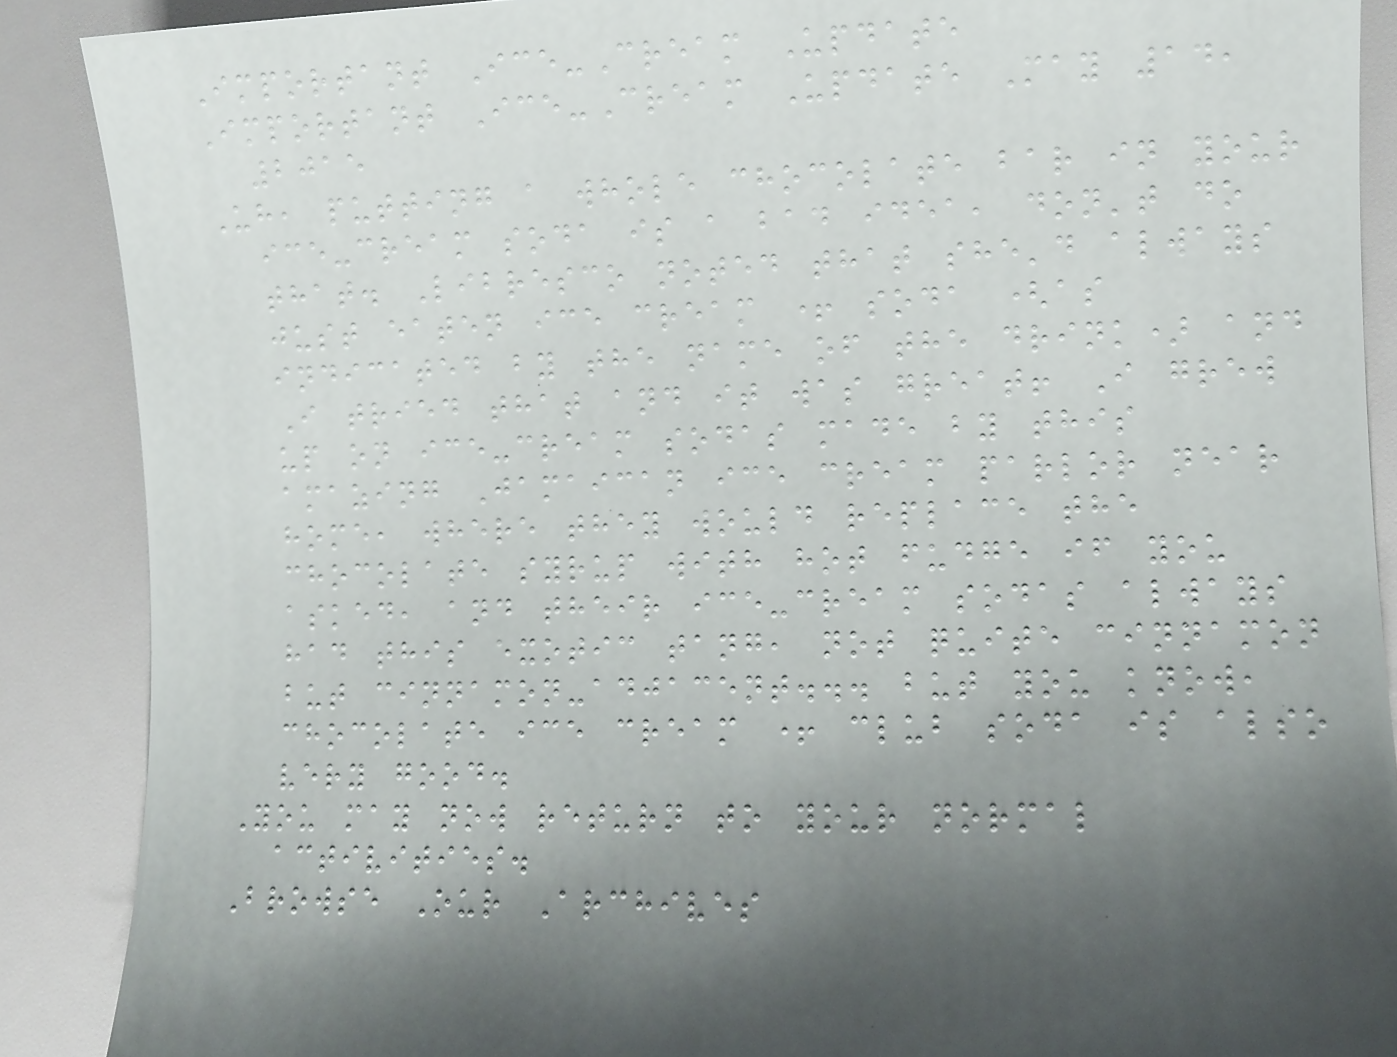Important Ice-Cream Update
Important Ice-Cream Update May 14,
2015
Uh, putting a whole chocolate bar in your
ice-cream soda is a bad idea, don't do
that. Libresco noted that she'd always
just eaten ice cream + soda (as
indicated by the name of the drink) and
I tried that and it was great! I grew
up on ice-cream sodas made by this
amazing Jamaican ice cream parlor near
home, where they would replace the
chocolate syrup with hot fudge if you
asked, and their ice-cream sodas always
had this exotic tang, not quite cinnamon
but cinnamon-adjacent... but you know,
chocolate ice cream + club soda is also
very good.
You may now return to your normal
activities.
Browse Our Archives
